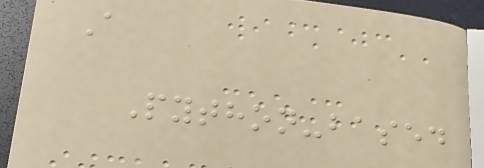A
Python-based
